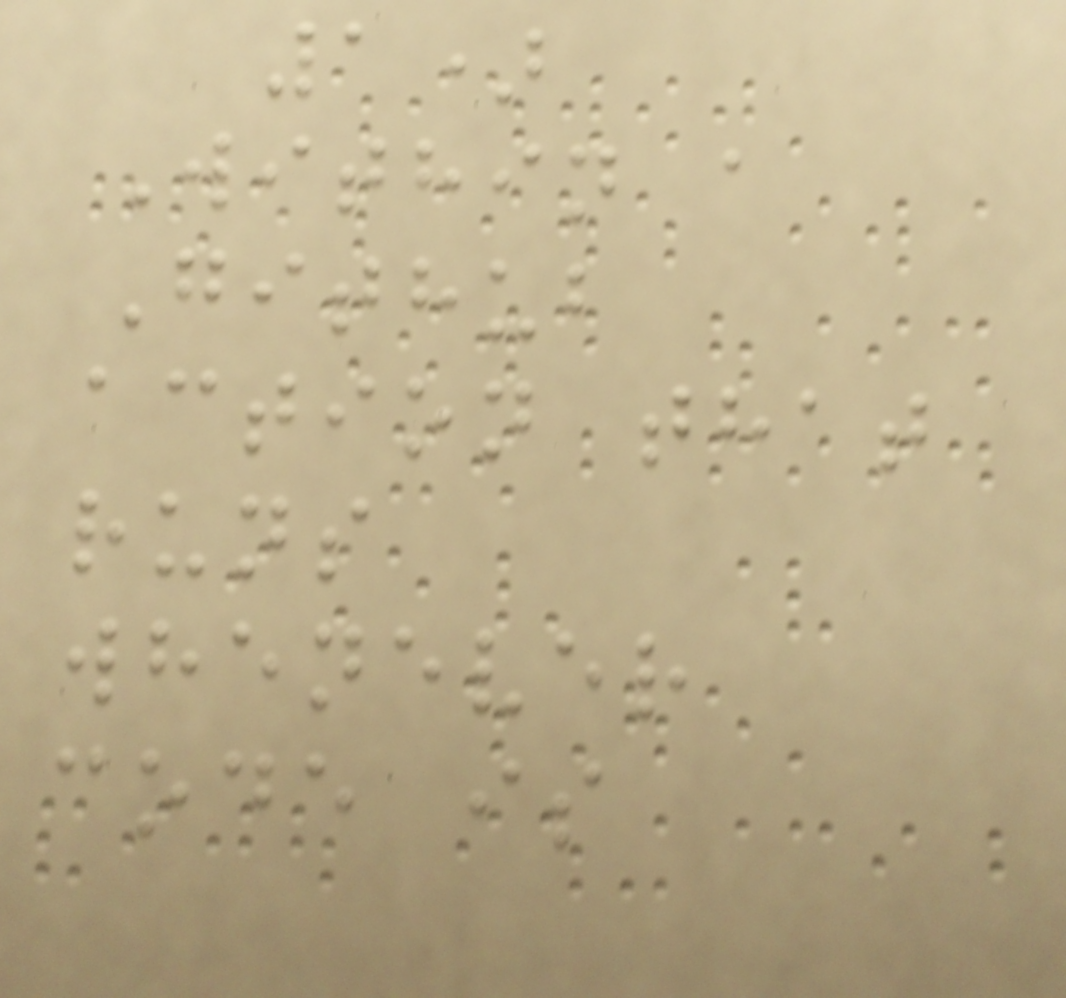1)
Within a
Github
action that
runs
whenever
code is
